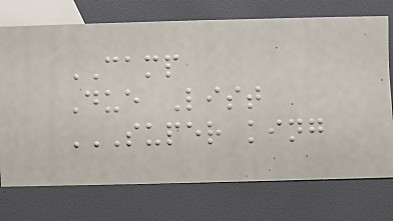CAMP
Due List
SUPER KING
